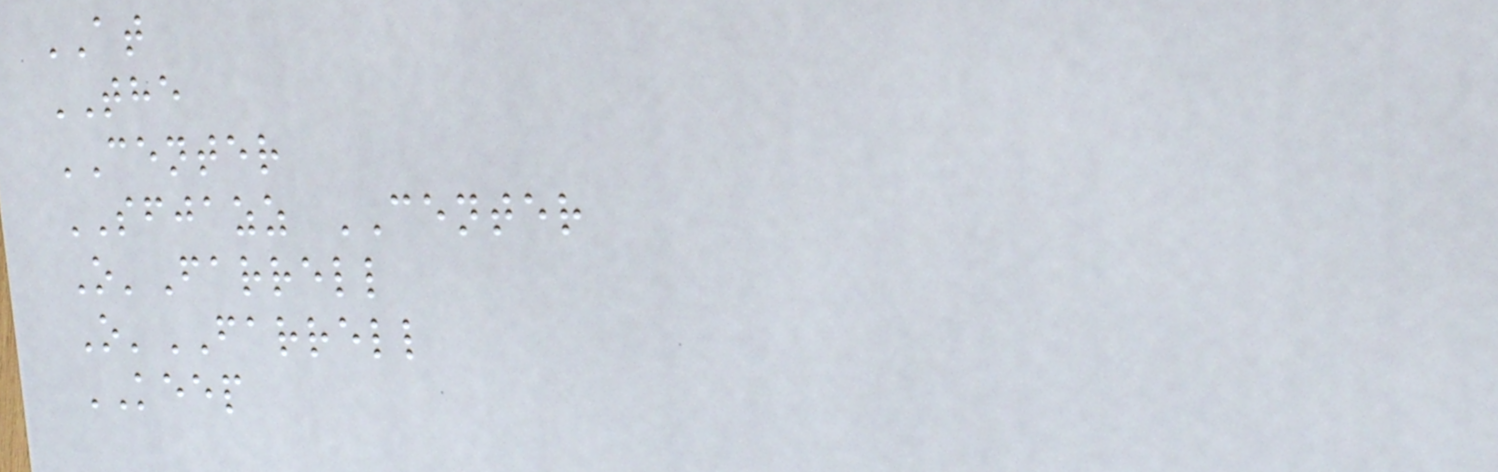AT
THE
CENTER
SFJAZZ CENTER
O'Farrell
O'FARRELL
KEEP
